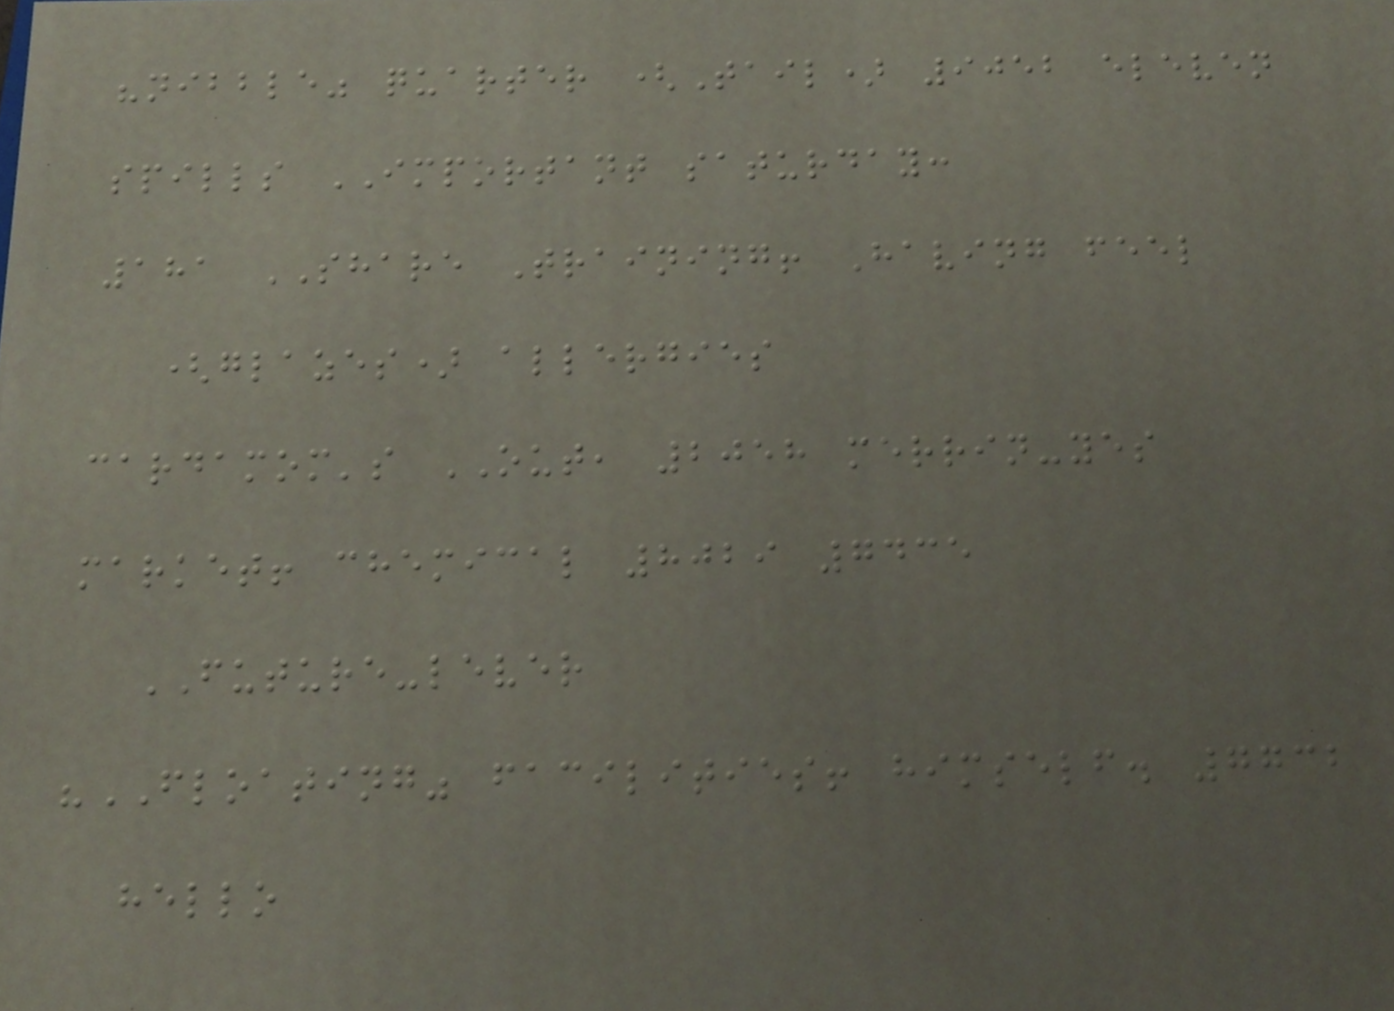"nibble" quarter (Tail) 9052 eleven
spills IMPORTANT saturday:
181 SHARE Training! Having feel
(glazes) allergies
cardamom's OUT, 2058 merrin-yes
market! chemical 8029 7435
FUTURE-lever
"FLOATING" facilities! himself. 7732
hello
